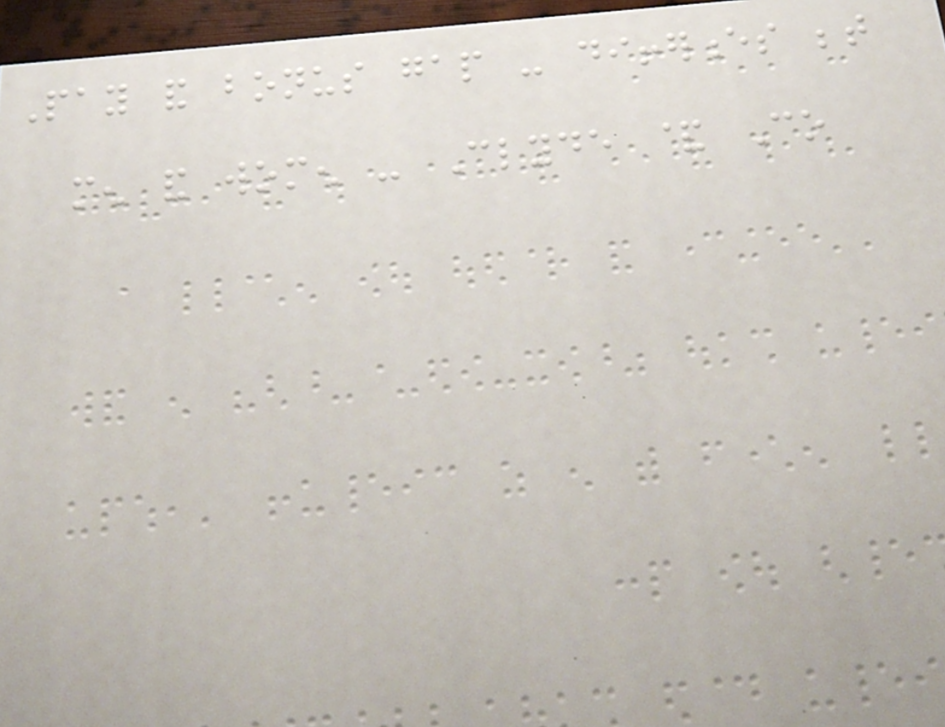Pay and bonus gap - differences between
men and women - Clyde & Co
